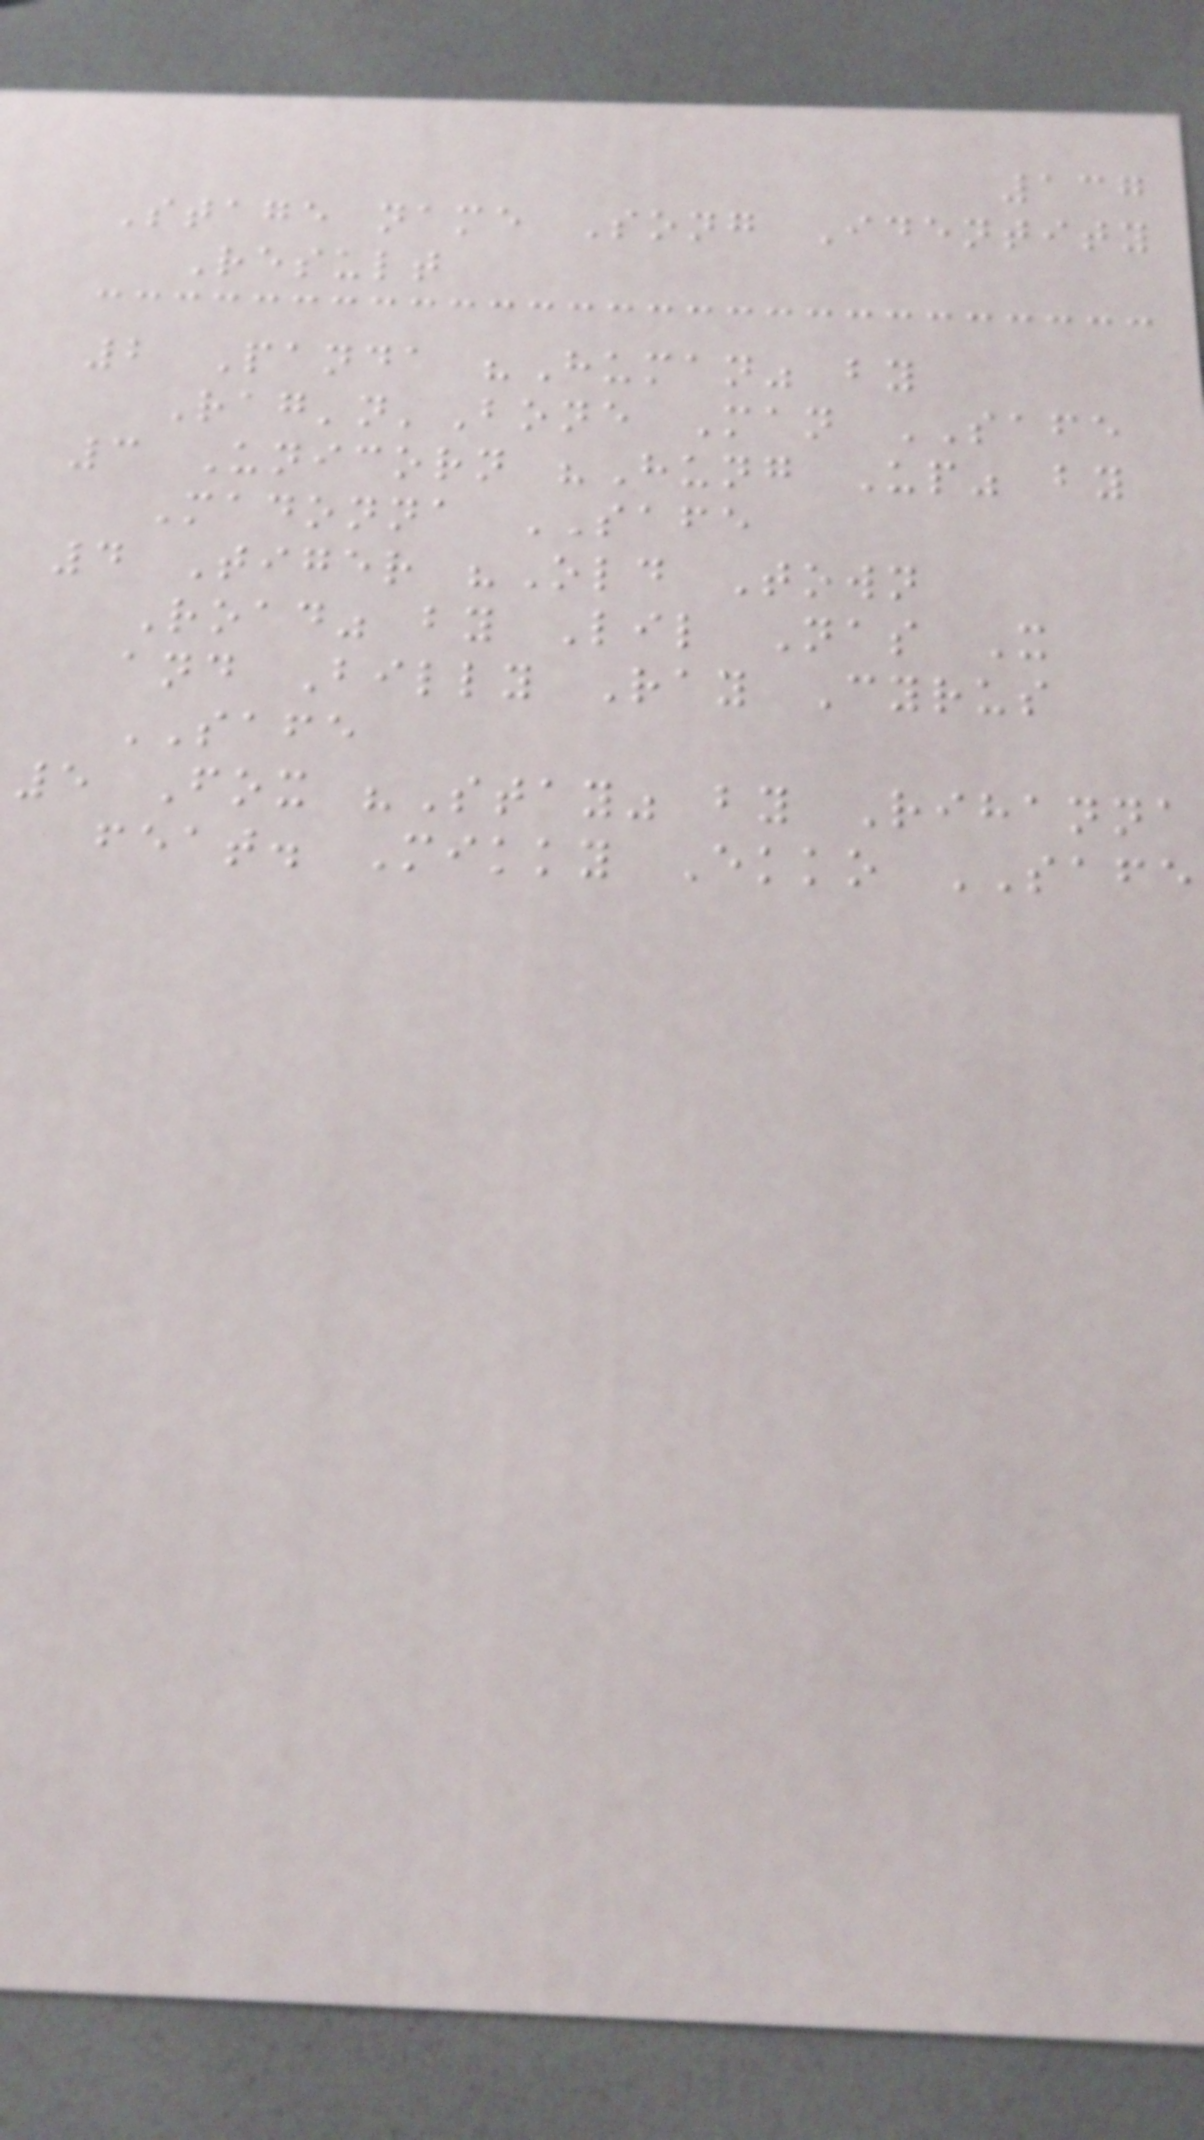137
Stage name Song Identity
Result
2 Panda "Human" by
Rag'n'Bone Man SAFE
3 Unicorn "Hung Up" by
Madonna SAFE
4 Tiger "Old Town
Road" by Lil Nas X
and Billy Ray Cyrus
SAFE
5 Fox "Stay" by Rihanna
feat. Mikky Ekko SAFE
